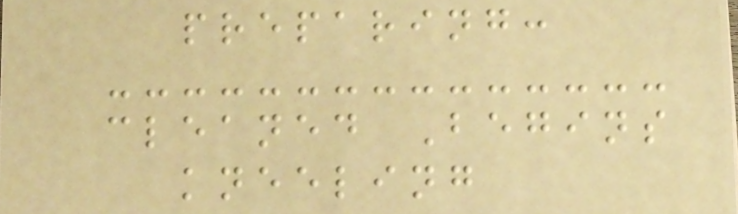preparing:
cleaned Begins
kneeling
